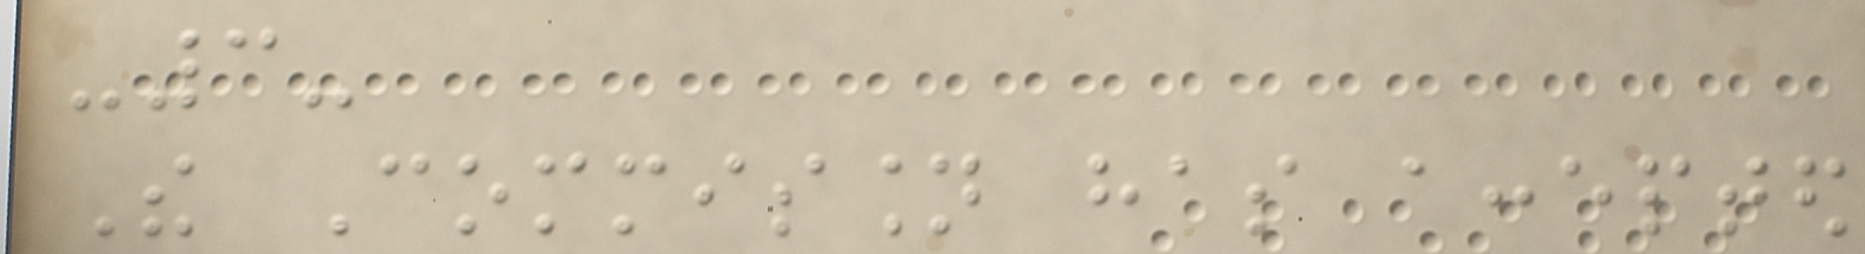-3-
The Commission has accepted
